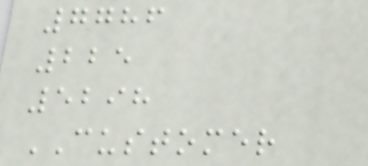7786
225
5298
CUSTOMER
